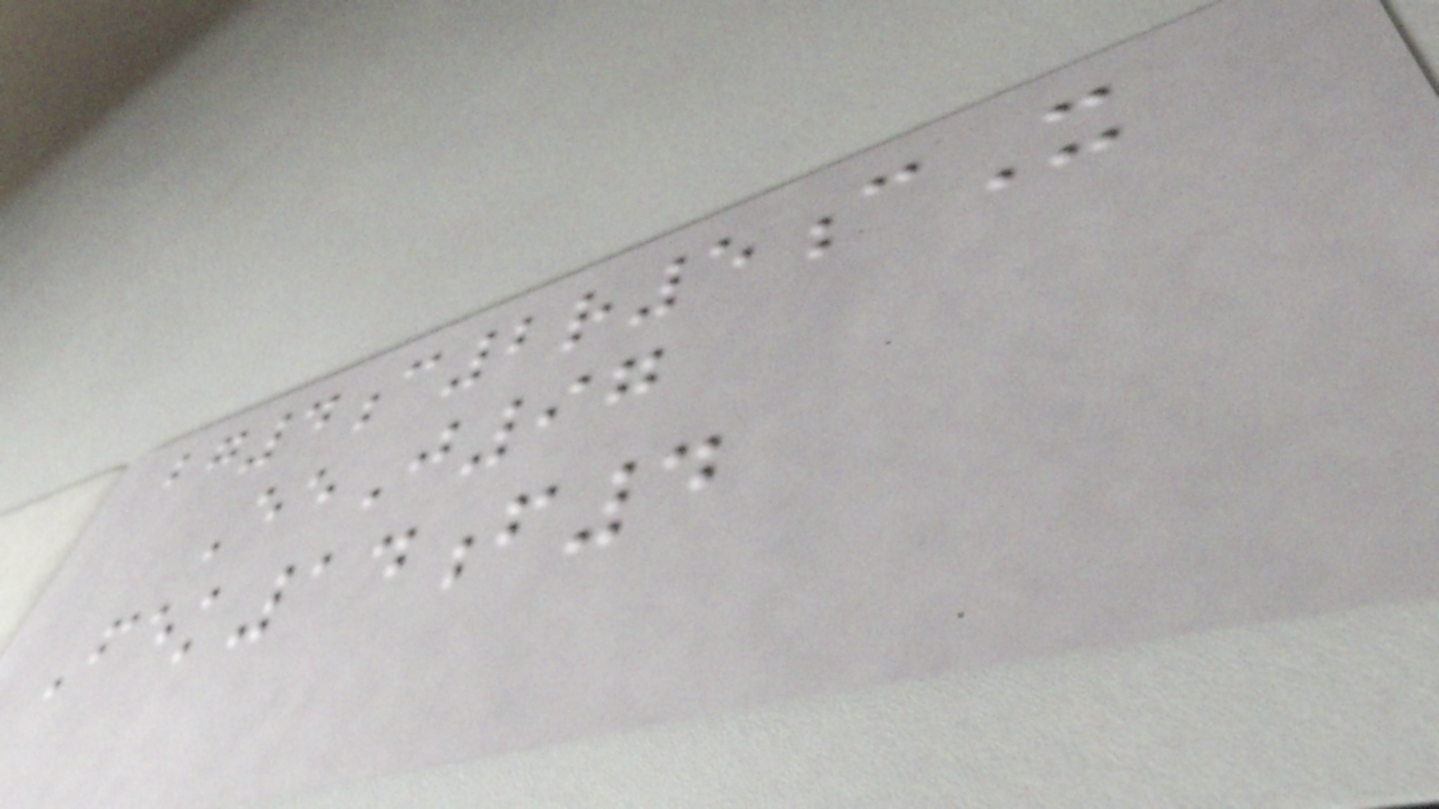bg4c2r5cX
EeJ97
Fek14f4
